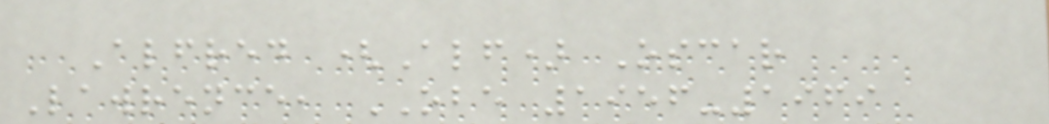Alfred (Alf) Oscar
Lawrence, OBE 1956-1969
